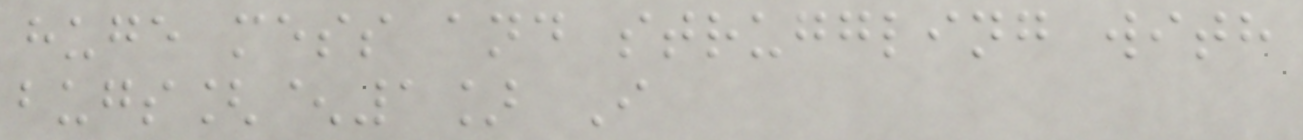huge mess and struggling with
bugs[^1] I
